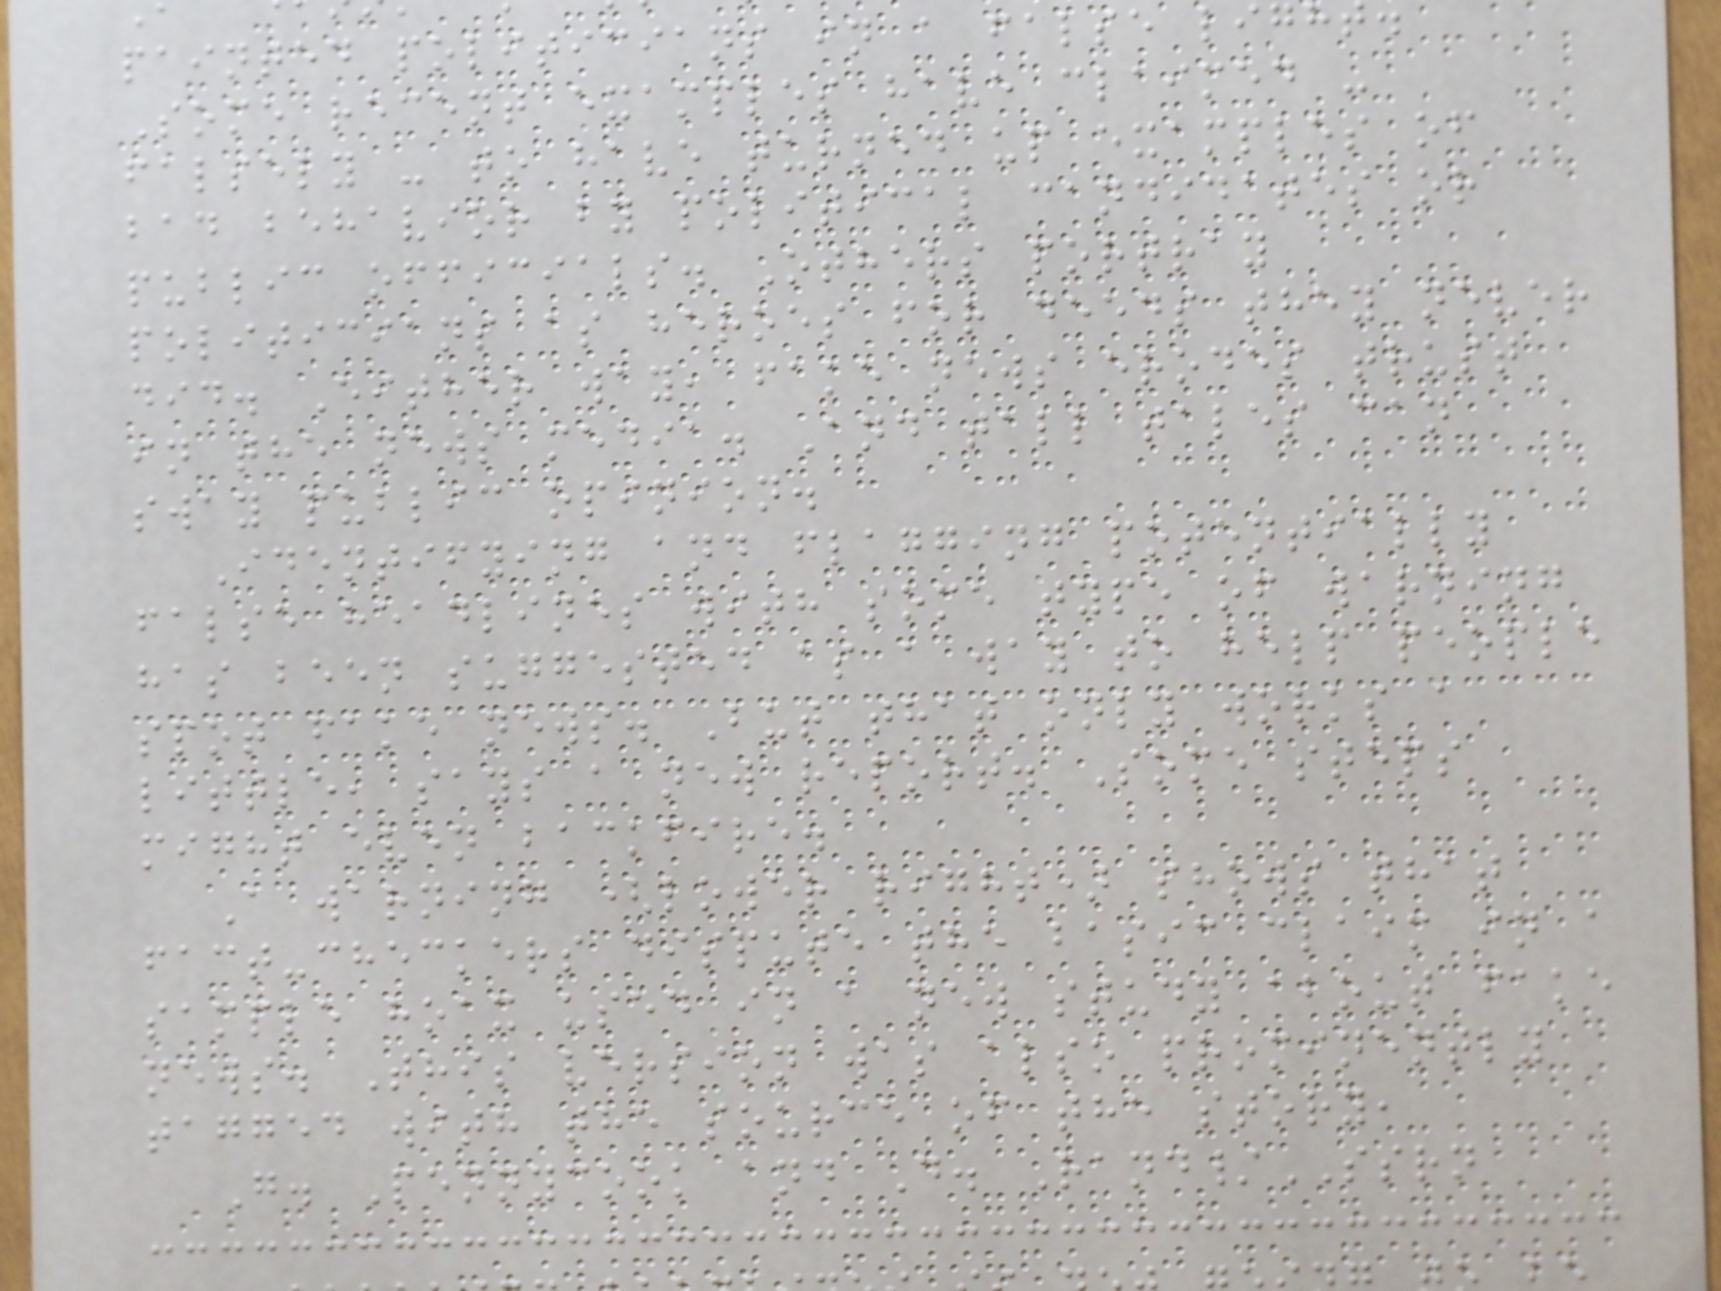painted politicians in a false ligh
Some recent examples have claimed -
falsely - to have turned up examples of
bad behavior by political candidates or
public officials. Others portray
politicians as heroes for deeds they never
did. Either way, fake news erodes trust
in the news media. And tall tales can
sway public opinion.
Identifying and flagging potentially
false headlines with some type of warning
has been suggested as a way to help people
spot fake news. But that only works a
little, says a new report. Some steps
might even backfire.
A warning (lower right) shows that
fact-checkers dispute the basic claim in a
sample hoax used in a new study about fake
news. This version was also prominently
tagged with the source of the story,
G. Pennycook and D. Rand/SSRN
